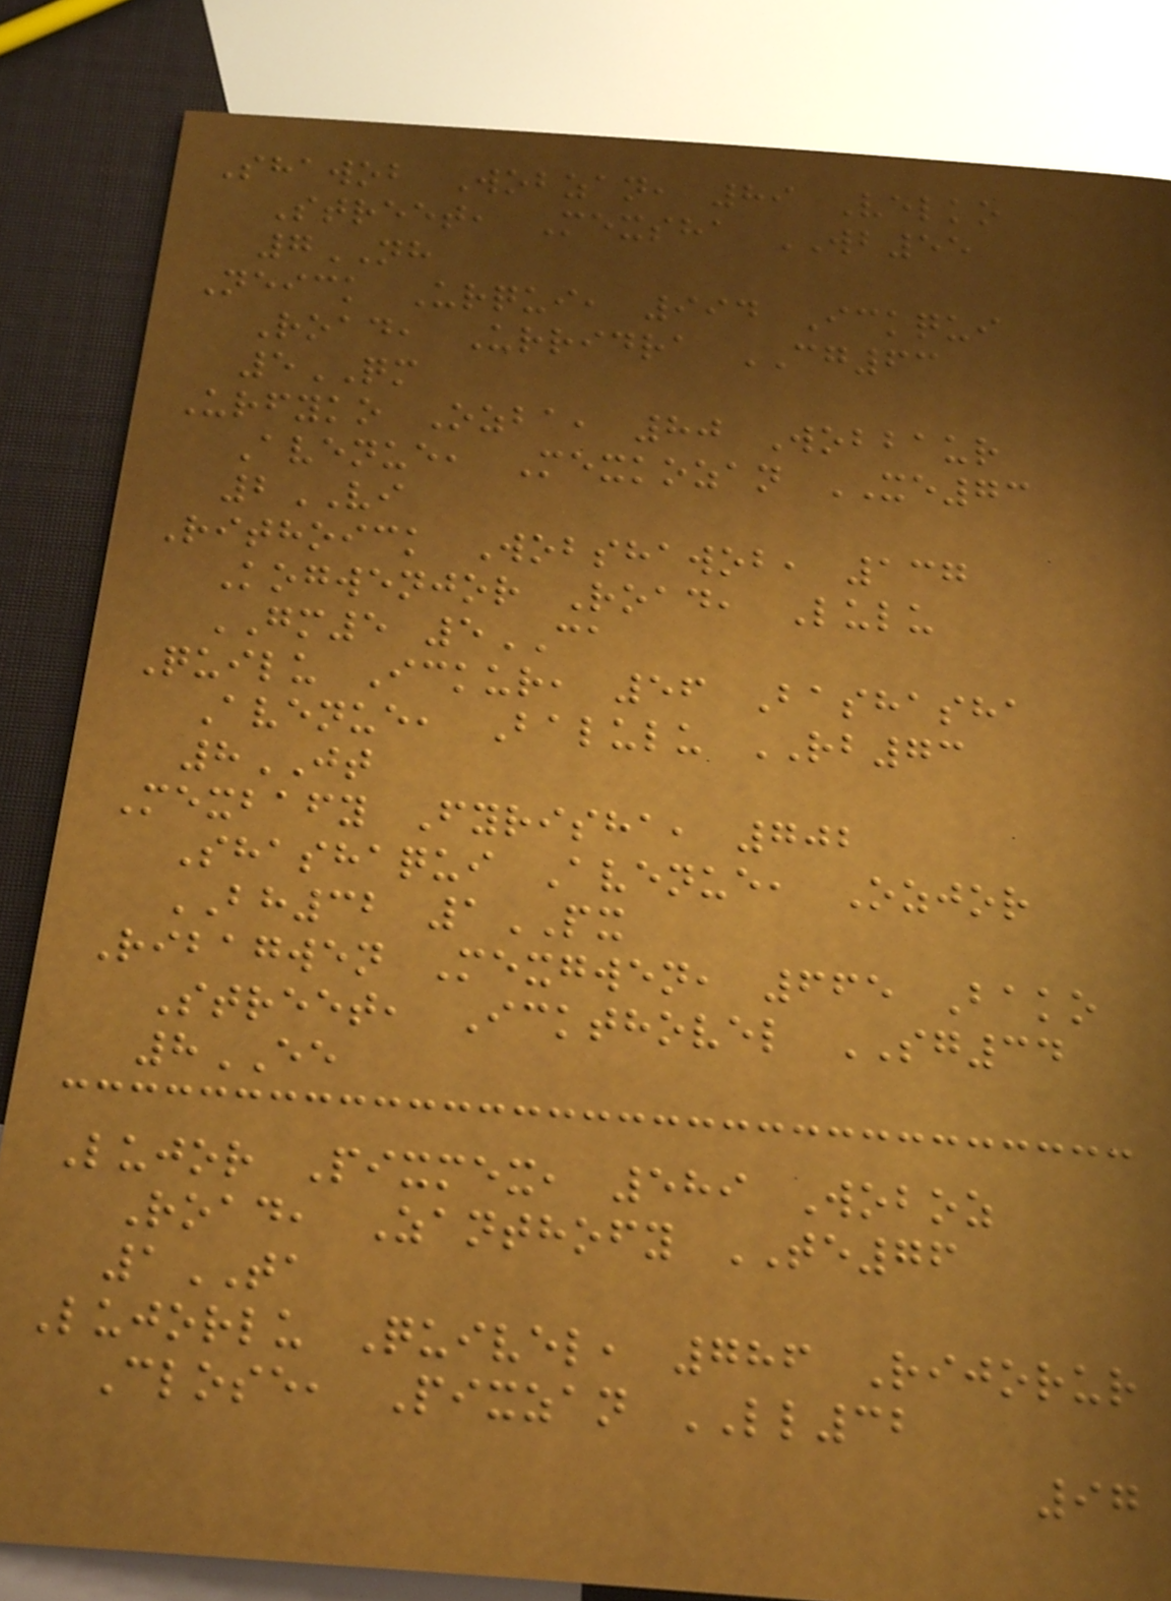Shawob Wobzan, 89 Velko
Street, Mexsha WB55
7NH
Neick Urqui, 994 Ickqui
Road, Urridra CG63
5QM
Urfyko Ozba, 80 Wobbaur
Avenue, Mexkozan XE73
2VI
Rithoick Wobshawob, 137
Kogwenjor Road, Lulu
GM5 5CA
Quilu Ickur, 56 Bashasha
Avenue, Balulu RB73
8JT
Mexbafy Fyrisha, 702
Shashaqui Avenue, Ozjor
BH32 1PX
Ribagwen Mexgwen, 665 Bako
Street, Ickthovel SG34
8EE
Lujor Pixmex, 589 Woboz
Road, Zanthofy TE76
1TA
Lujorlu Quivel, 786 Rijorur
Close, Pixzan LL32
97
